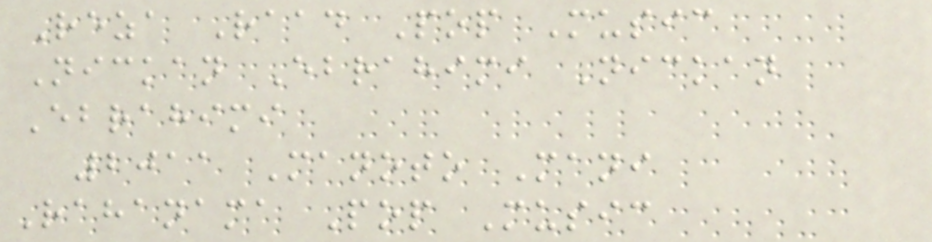Reza Raad Pop Music
Nickan Ebrahimi Nickan
Ebrahimi
2011 Manoto Mani
Rahanama Pop Music
